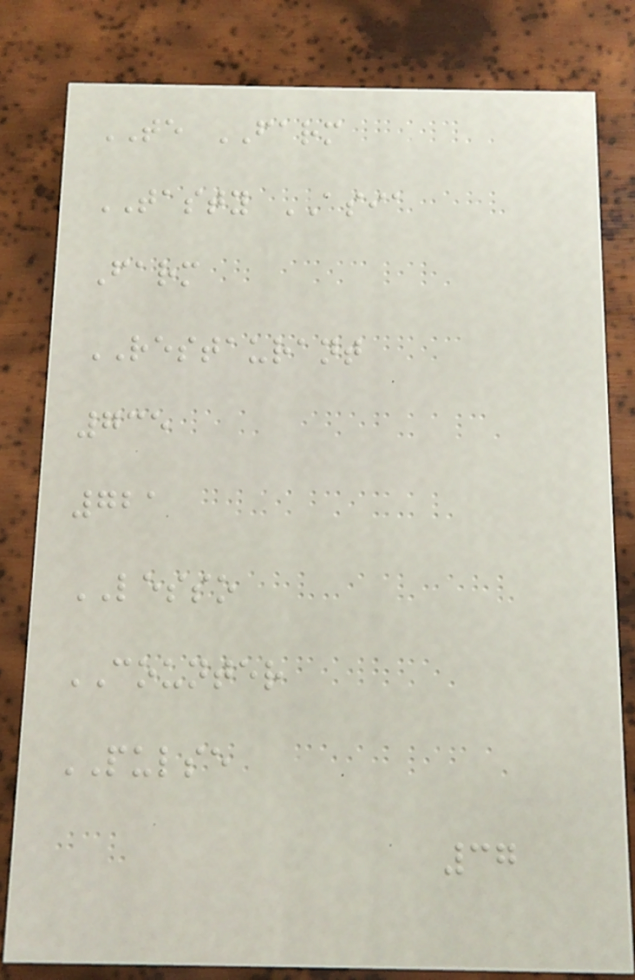TE FARM
TASTY ASIA
Farm
RESTAURANT
735
721
LESSO
COUNTER
PULSE
37
